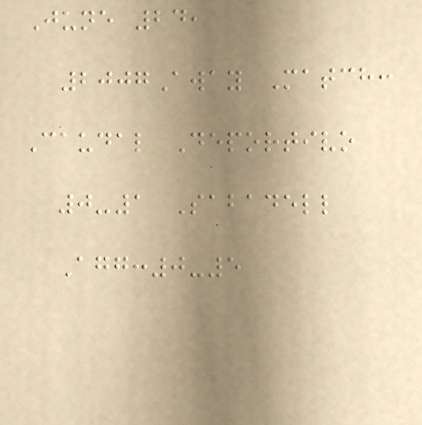June 24,
2007Away Match:
Caudal Deportivo
0-1 Sabadell
Agg:0-5
